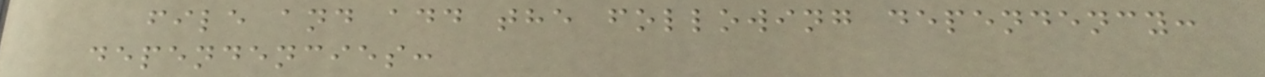file and add the following dependency:
dependencies:
